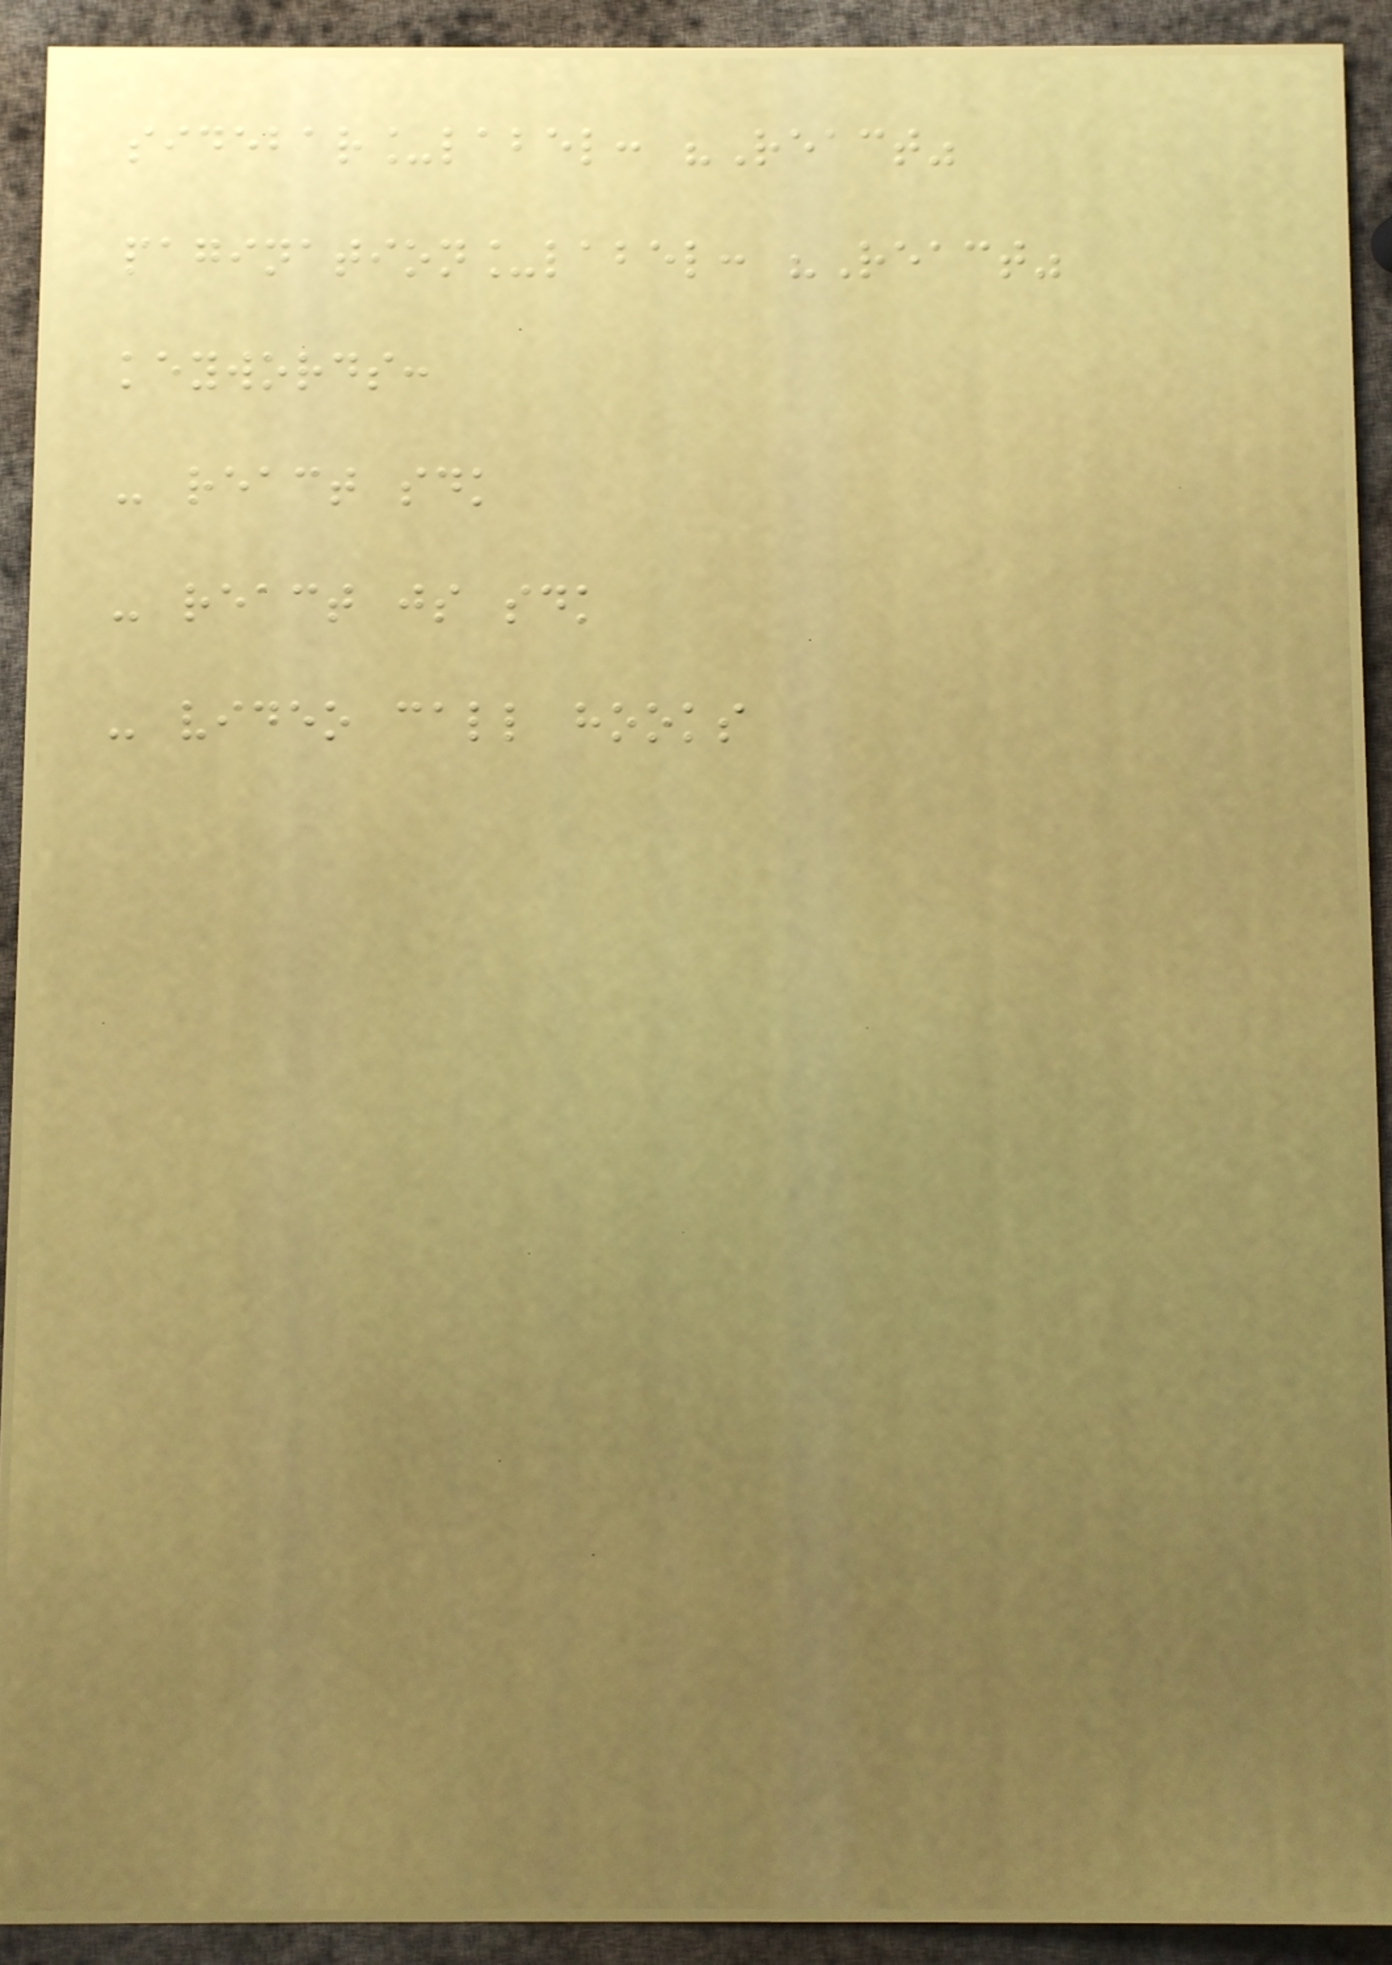sidebar_label: "React"
pagination_label: "React"
keywords:
- react sdk
- react js sdk
- video call hooks
